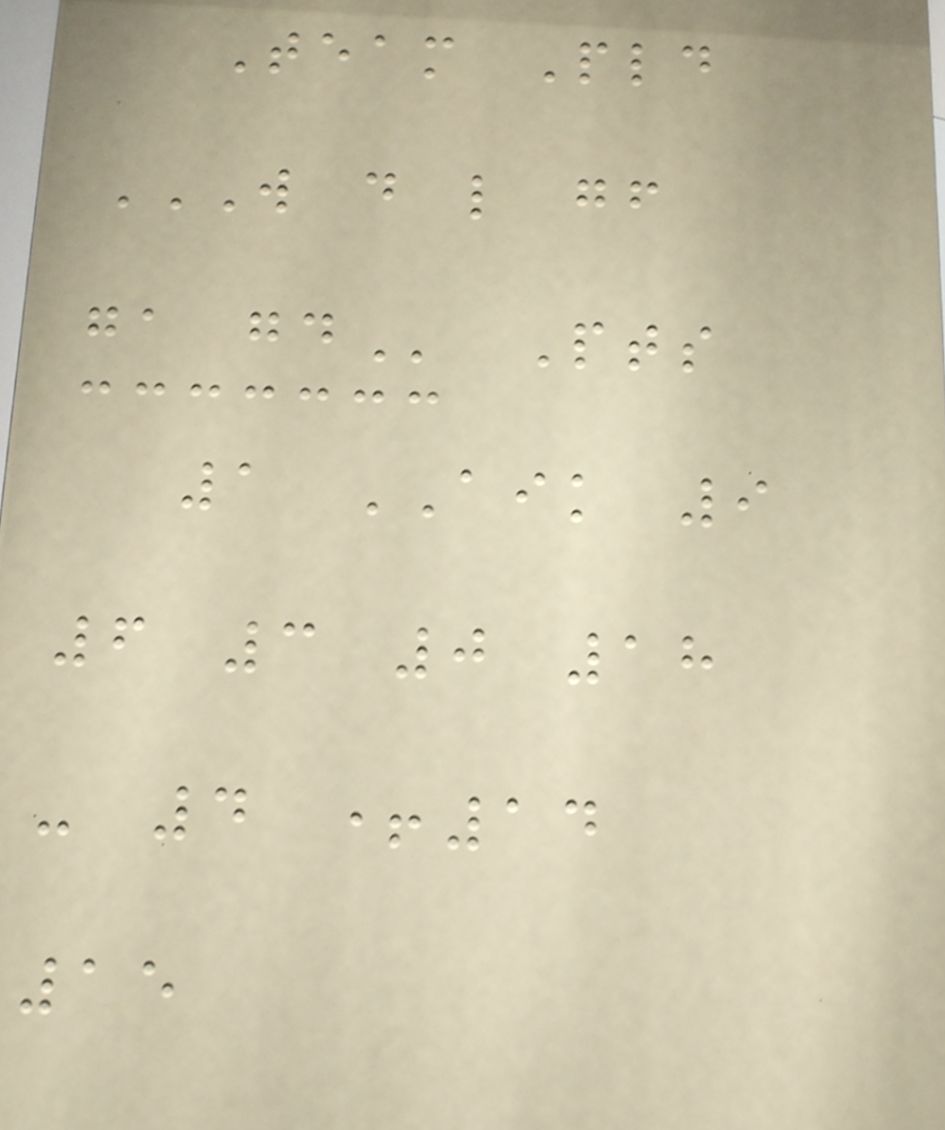Team Pld
W D L GF
GA GD Pts
1 AIK 9
6 3 0 18
- 4 +14
15
